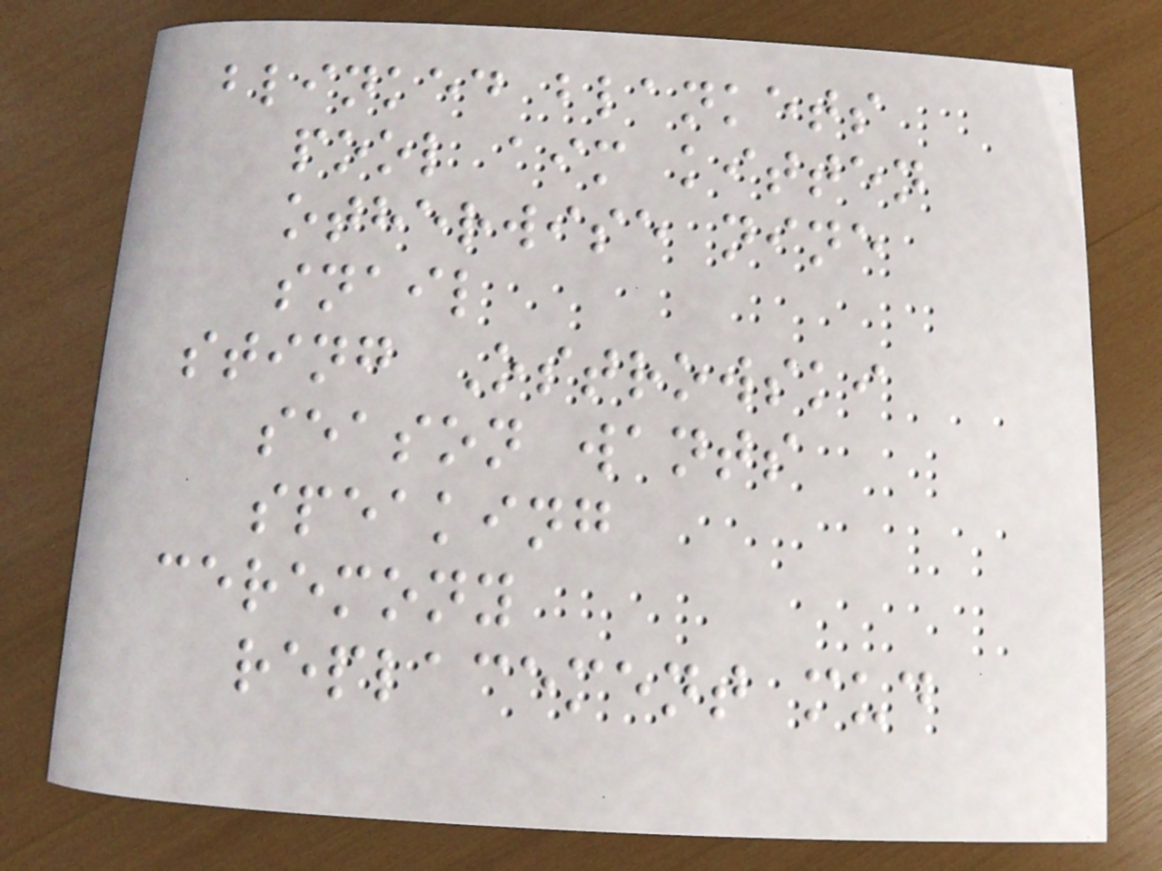blinked blankets
pool aim kitten
otherwise nine
snail
sting Ostrowski
season wants
speaking
ceremony
replacement mud
